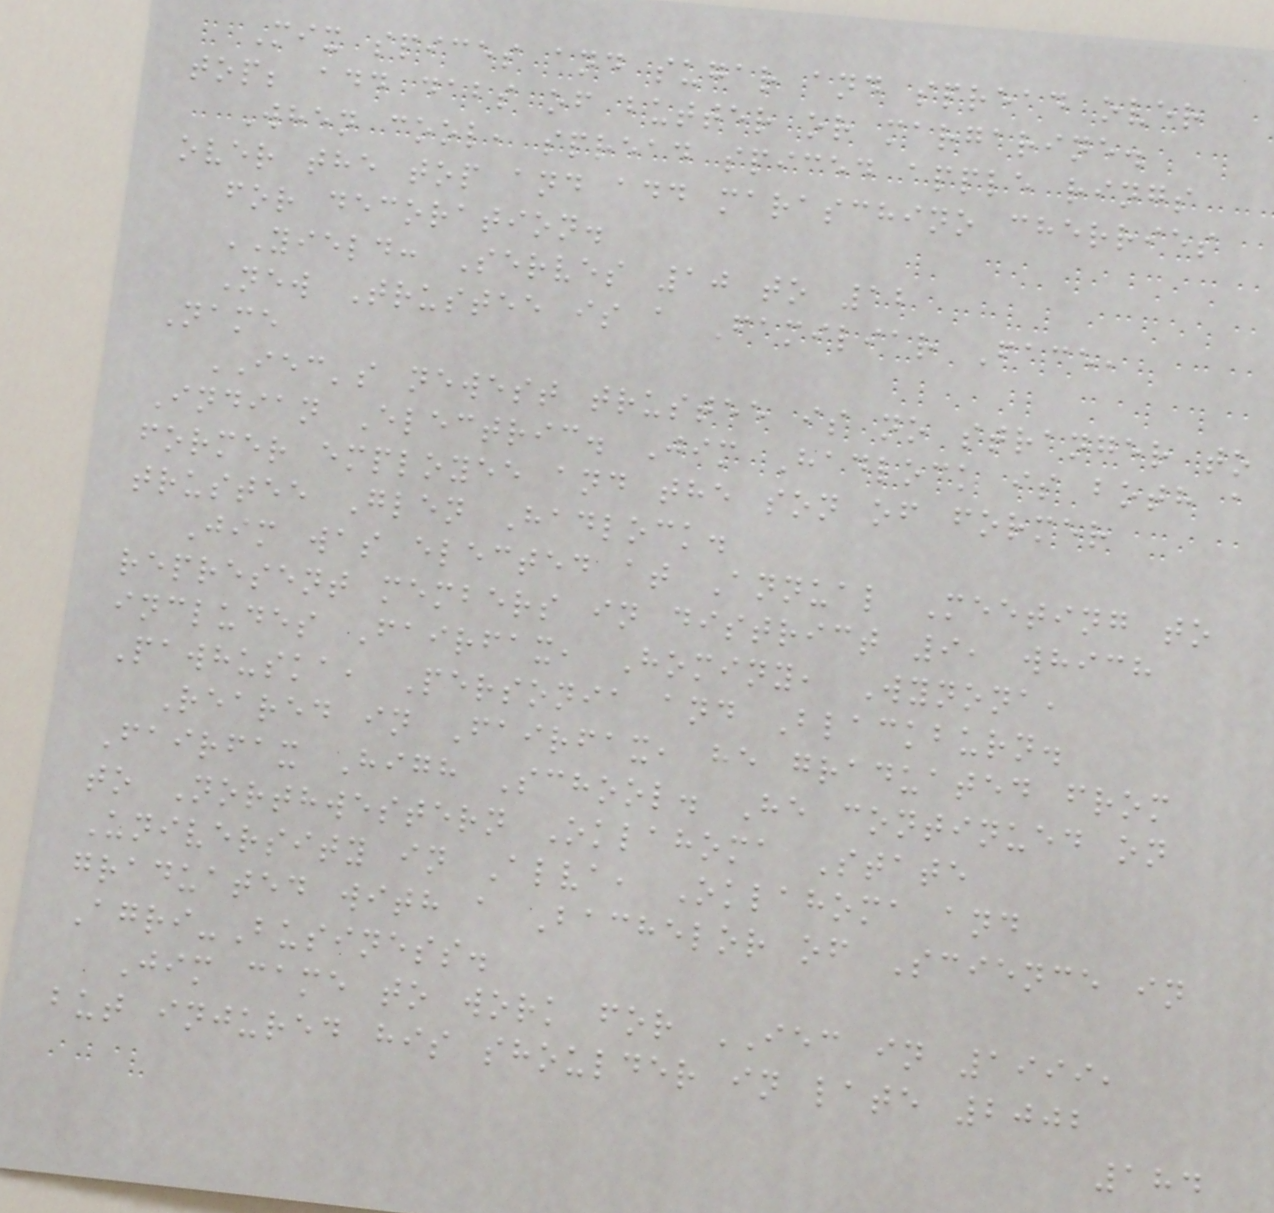Mix spices and sugar and spread over
top; add dabs of butter or margarine.
When cool, spread spiced apple rings
over the top and add maraschino cherries
for decoration.
YIELD: Serves 10 to 12
New Trustee is a Familiar Face,
Name
IEC's newest trustee is no stranger to
Indian Electric. Jim Hadlock is both a
former employee and the son of former
trustee Glen Hadlock.
Jim was elected at Annual Meeting to
represent members in district 9, which
includes Fairfax, Hominy, Wynona,
Pawhuska, Personia and Blackburn.
Reared in Fairfax, he graduated from
Fairfax High School. He continued on
to Northwestern Oklahoma State
University in Alva, Oklahoma and
graduated with a Bachelor of Science in
Agri-Business.
Jim came to work for IEC in 1999,
but injured his shoulder in late 2002
184
